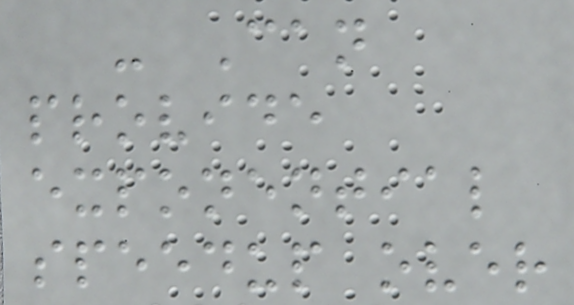- Can
provide
exponential
speedup over
